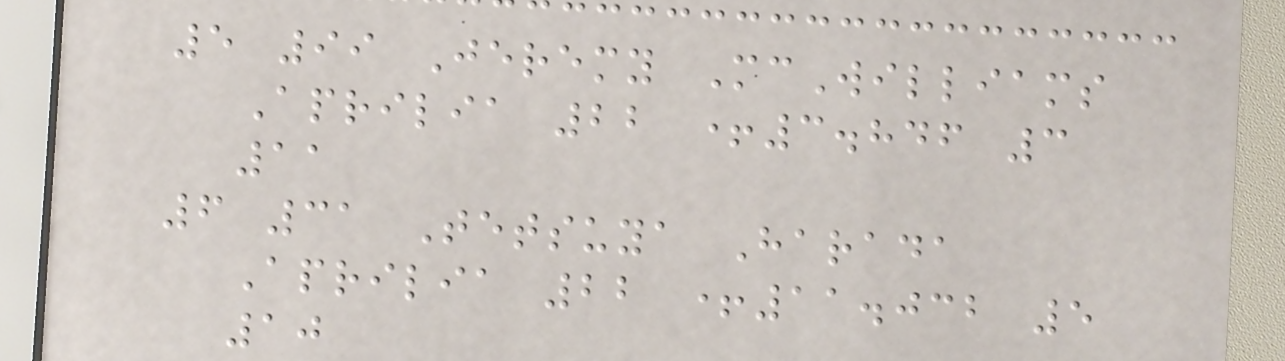5 99 Jeremy McWilliams
Aprilia 22 +3.846 3
11
6 31 Tetsuya Harada
Aprilia 22 +11.032 5
10
